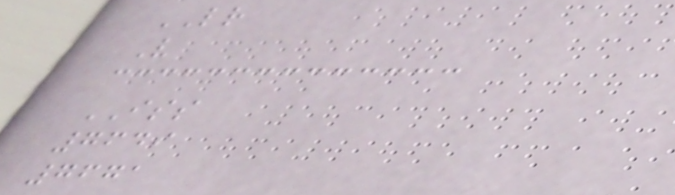LR
V
ISS
7649
7671
